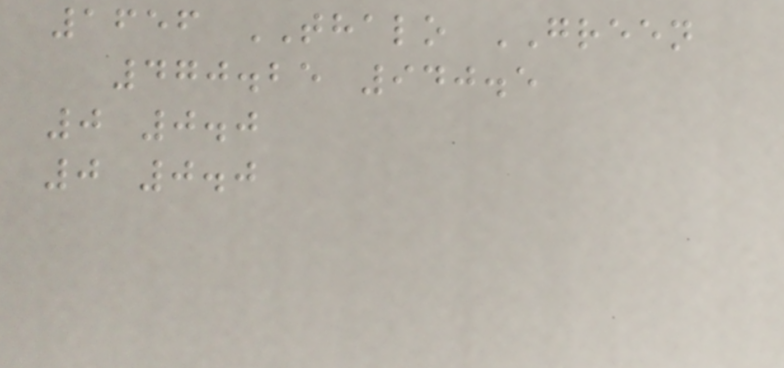1656 THALO GREEN
470.25 940.5
0 0.0
0 0.0
